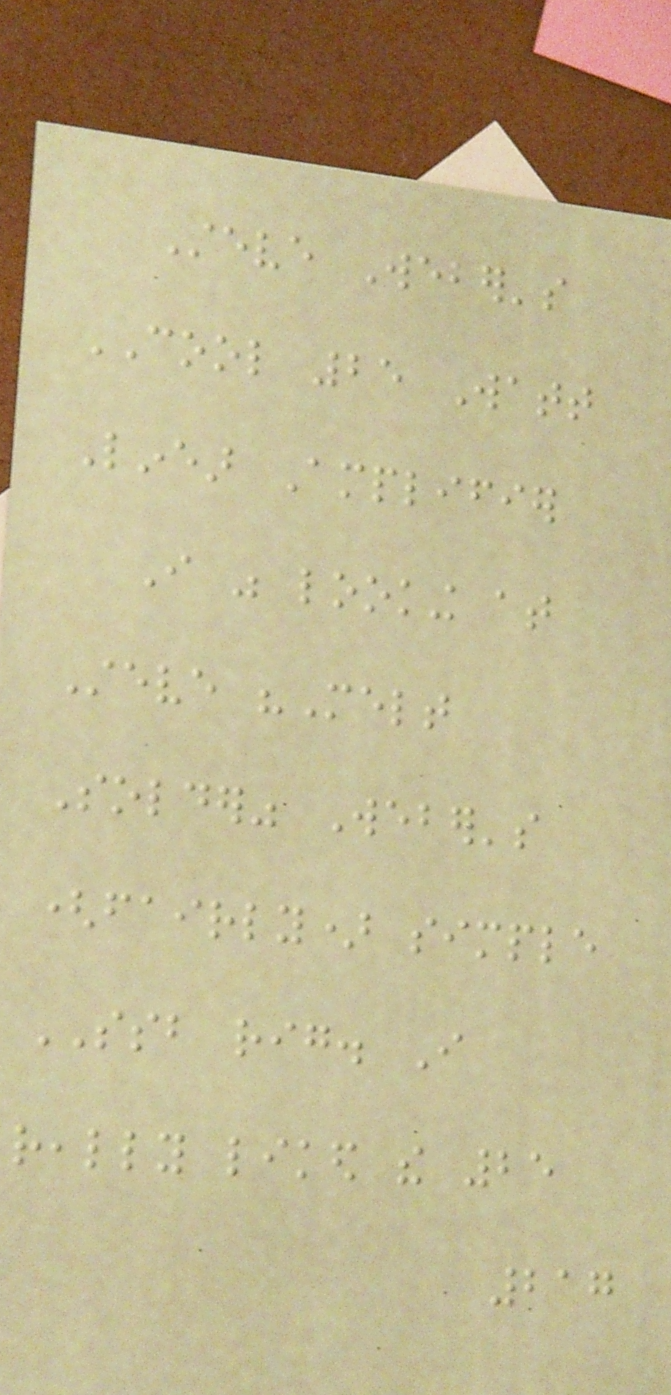Steve Weber's
COOL 25 Watt
Linear Amplifier
I was looking at
Steve "Melt
Solder" Weber's
(fairly) simple
SSB rig. I
really liked the 25
217
